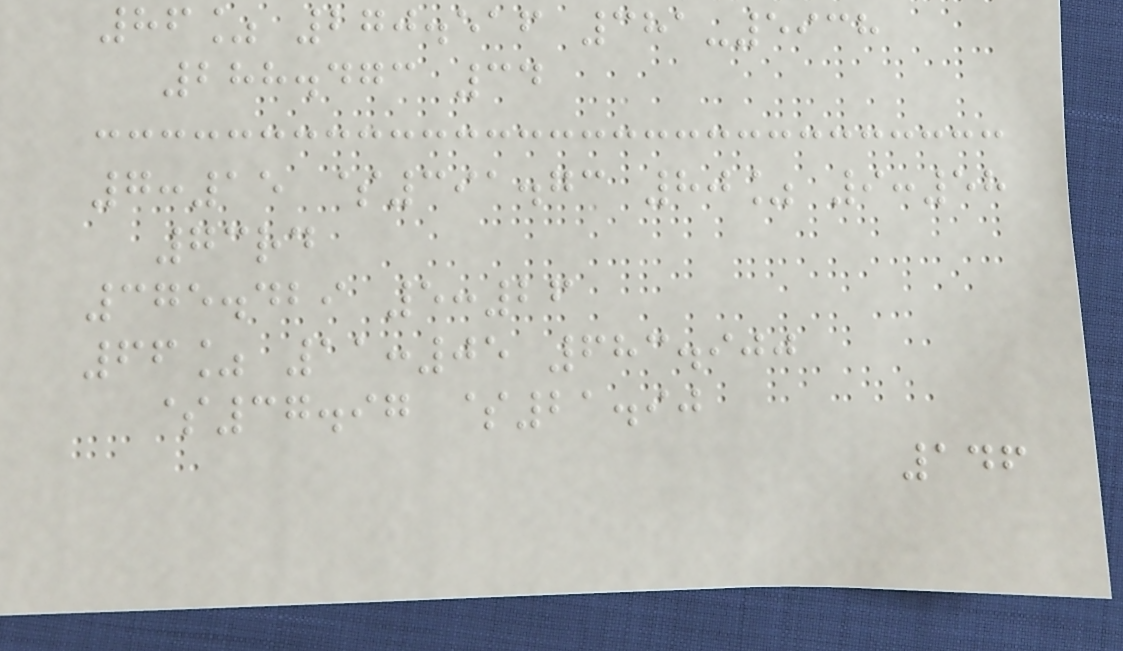86% 270.516 381-5938
288.473 34
7:15 $391.73 80% 9:58
73rd
375.429 5:26
66% 11:05 683.900
$37.97 $21.90
146
